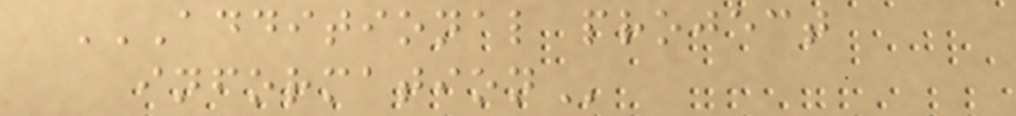ADDITIONAL PROJECT
INFORMATION
